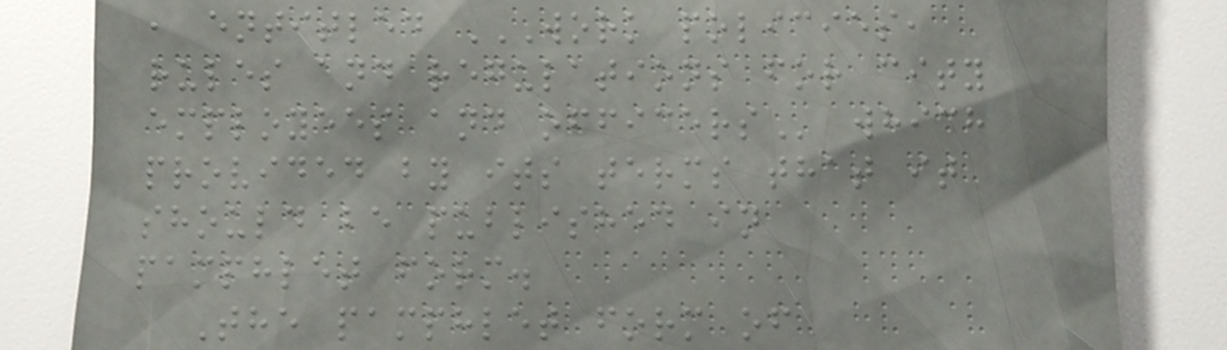, entitled WORK POLICIES,
RULES AND REGULATIONS FOR CITY
EMPLOYEES AND OFFICERS which
provided by its terms that it
should be published in
pamphlet form.
The pamphlet form of
